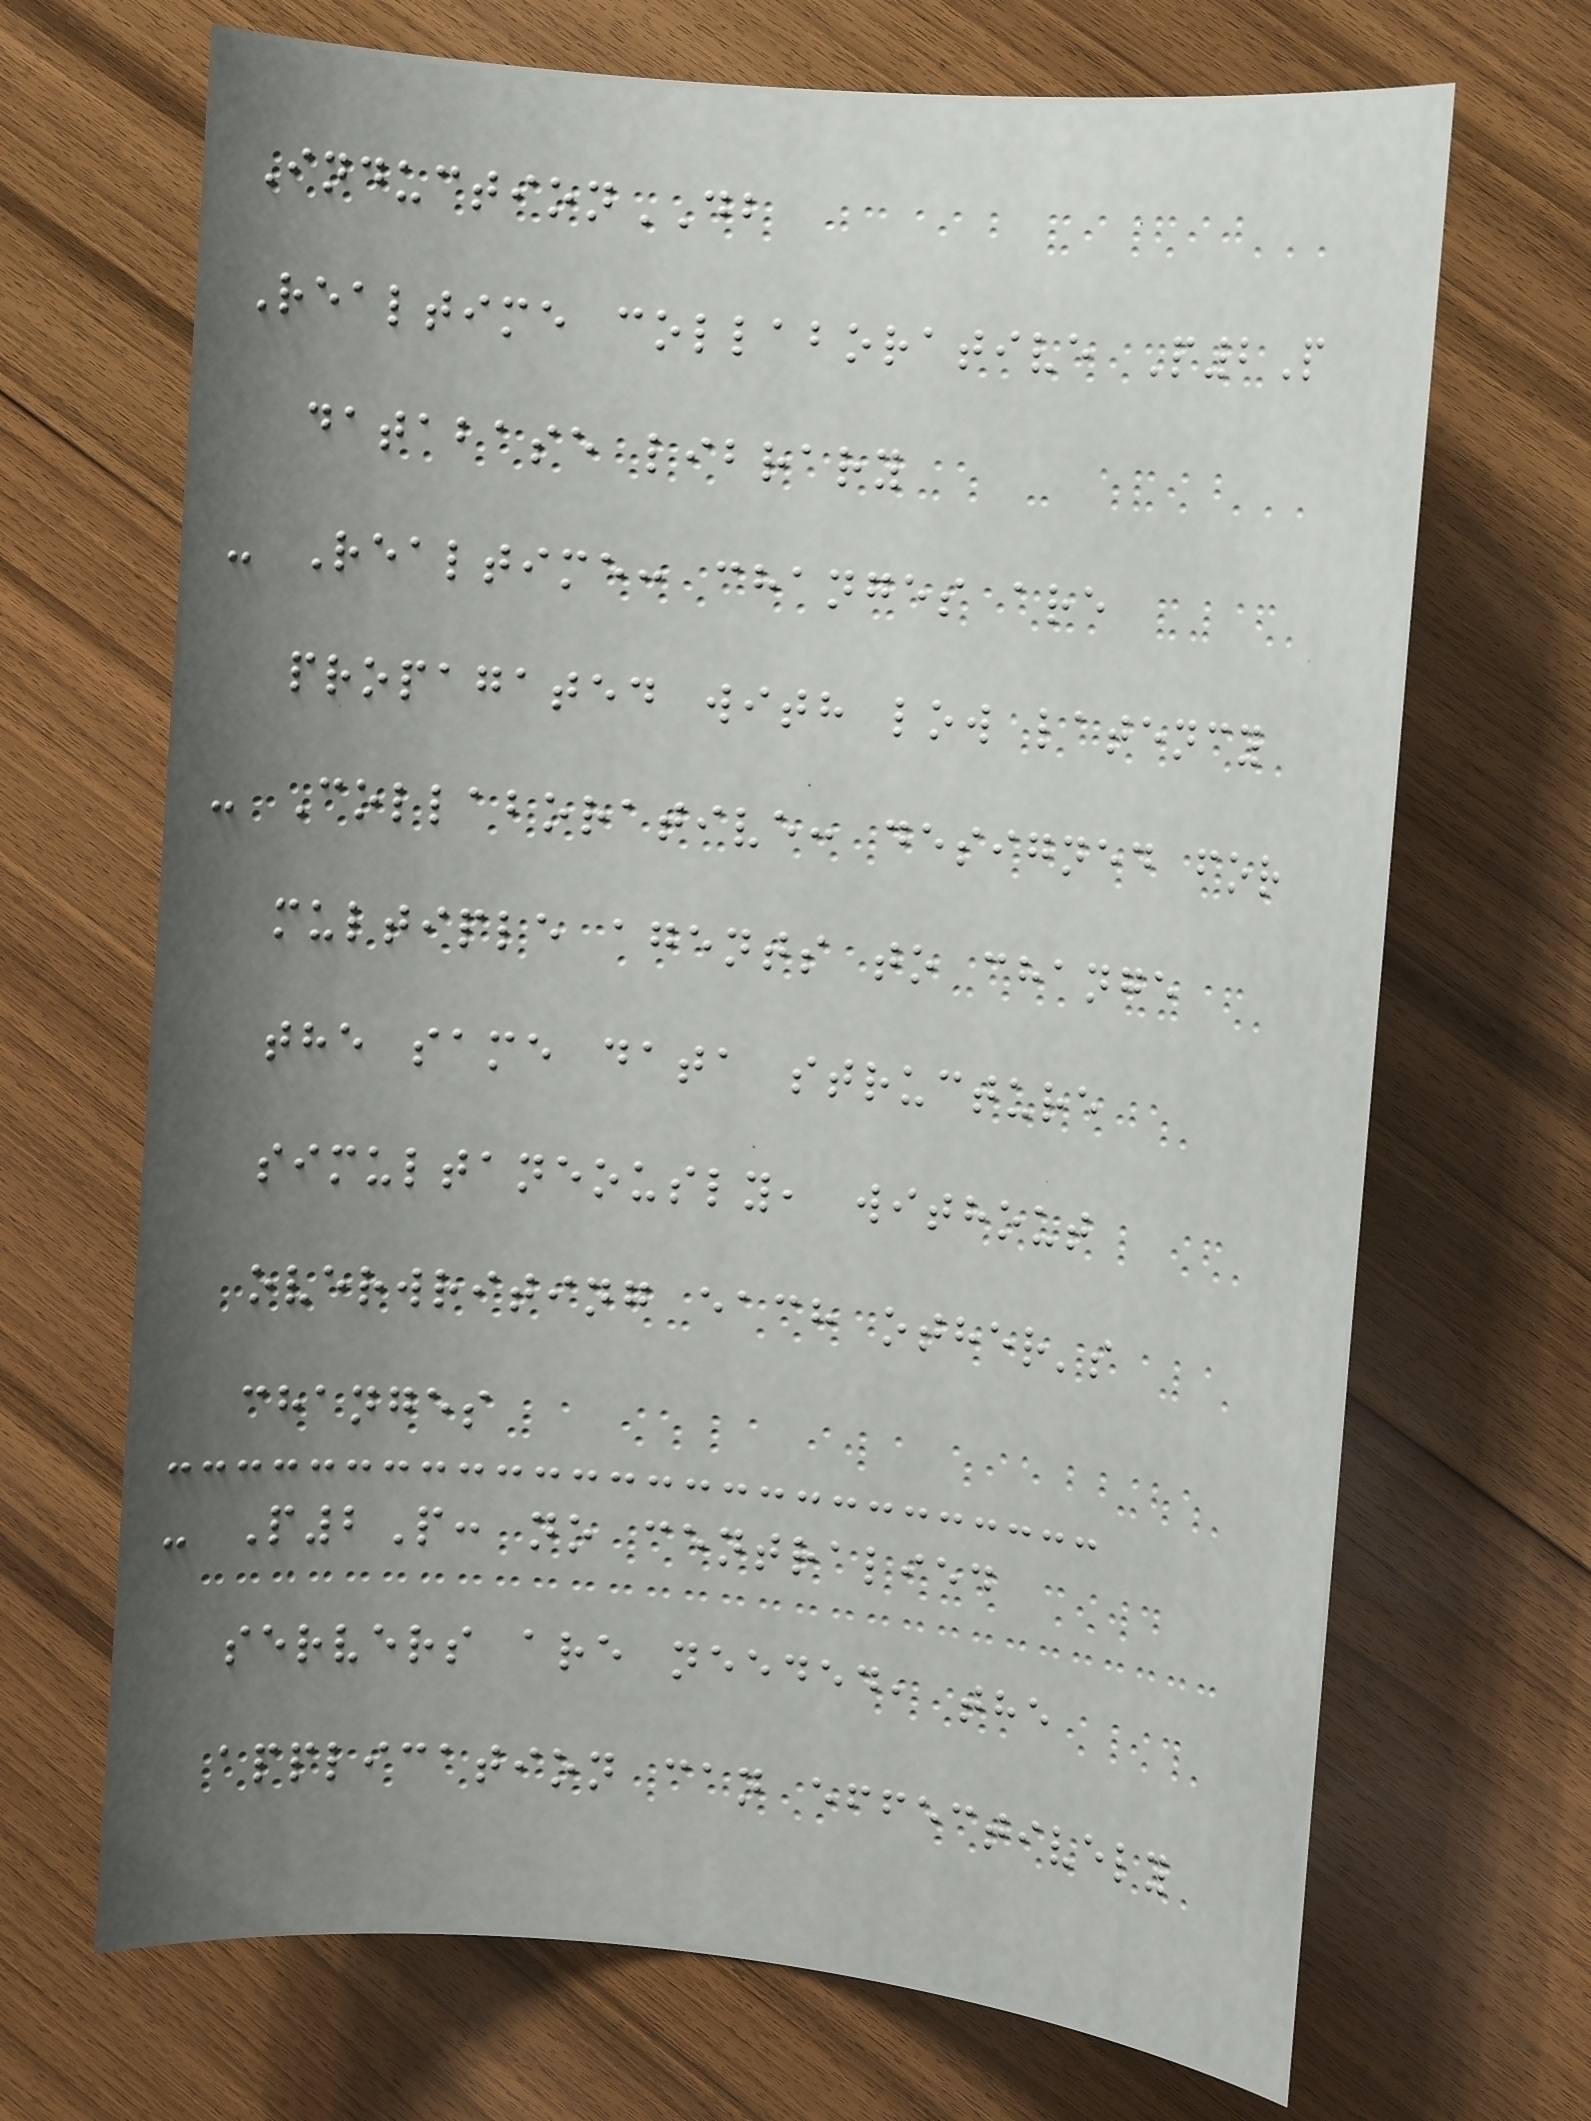InductionDB
Realtime collaborative P2P
database library
- Realtime: changes are
propagated with low latency
- Collaborative: designed for
multiple agents to change
the same data structure
simultaneously, without
overwriting each other's
changes
- P2P: no centralied
servers are needed, the
application can effectively
